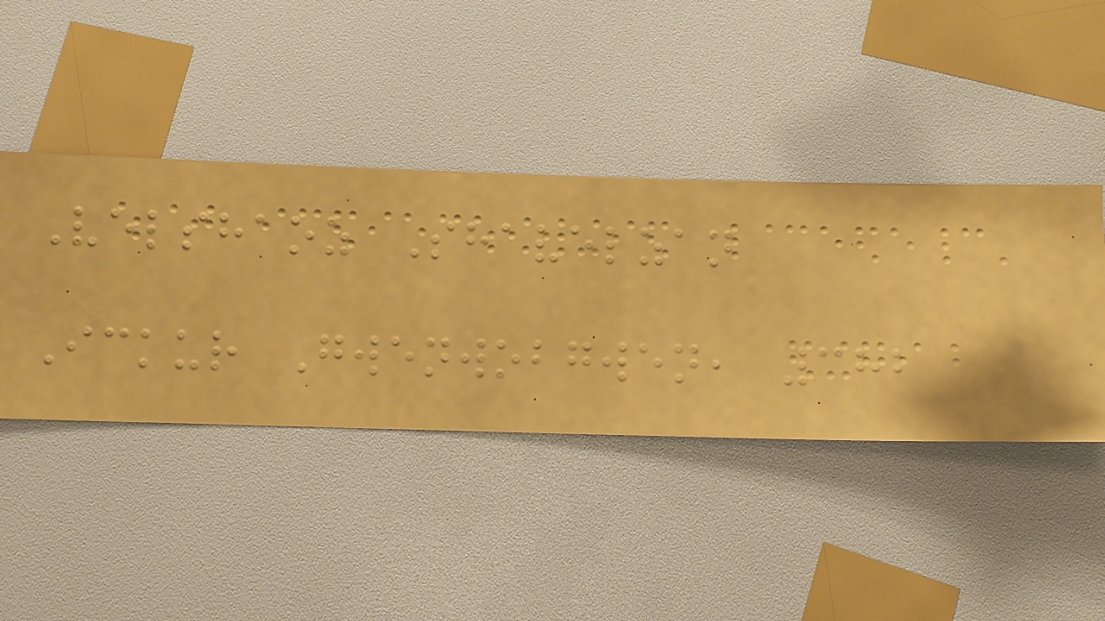Velshaoz Shavelzan
Ickur Gwenwobgwen, 382
